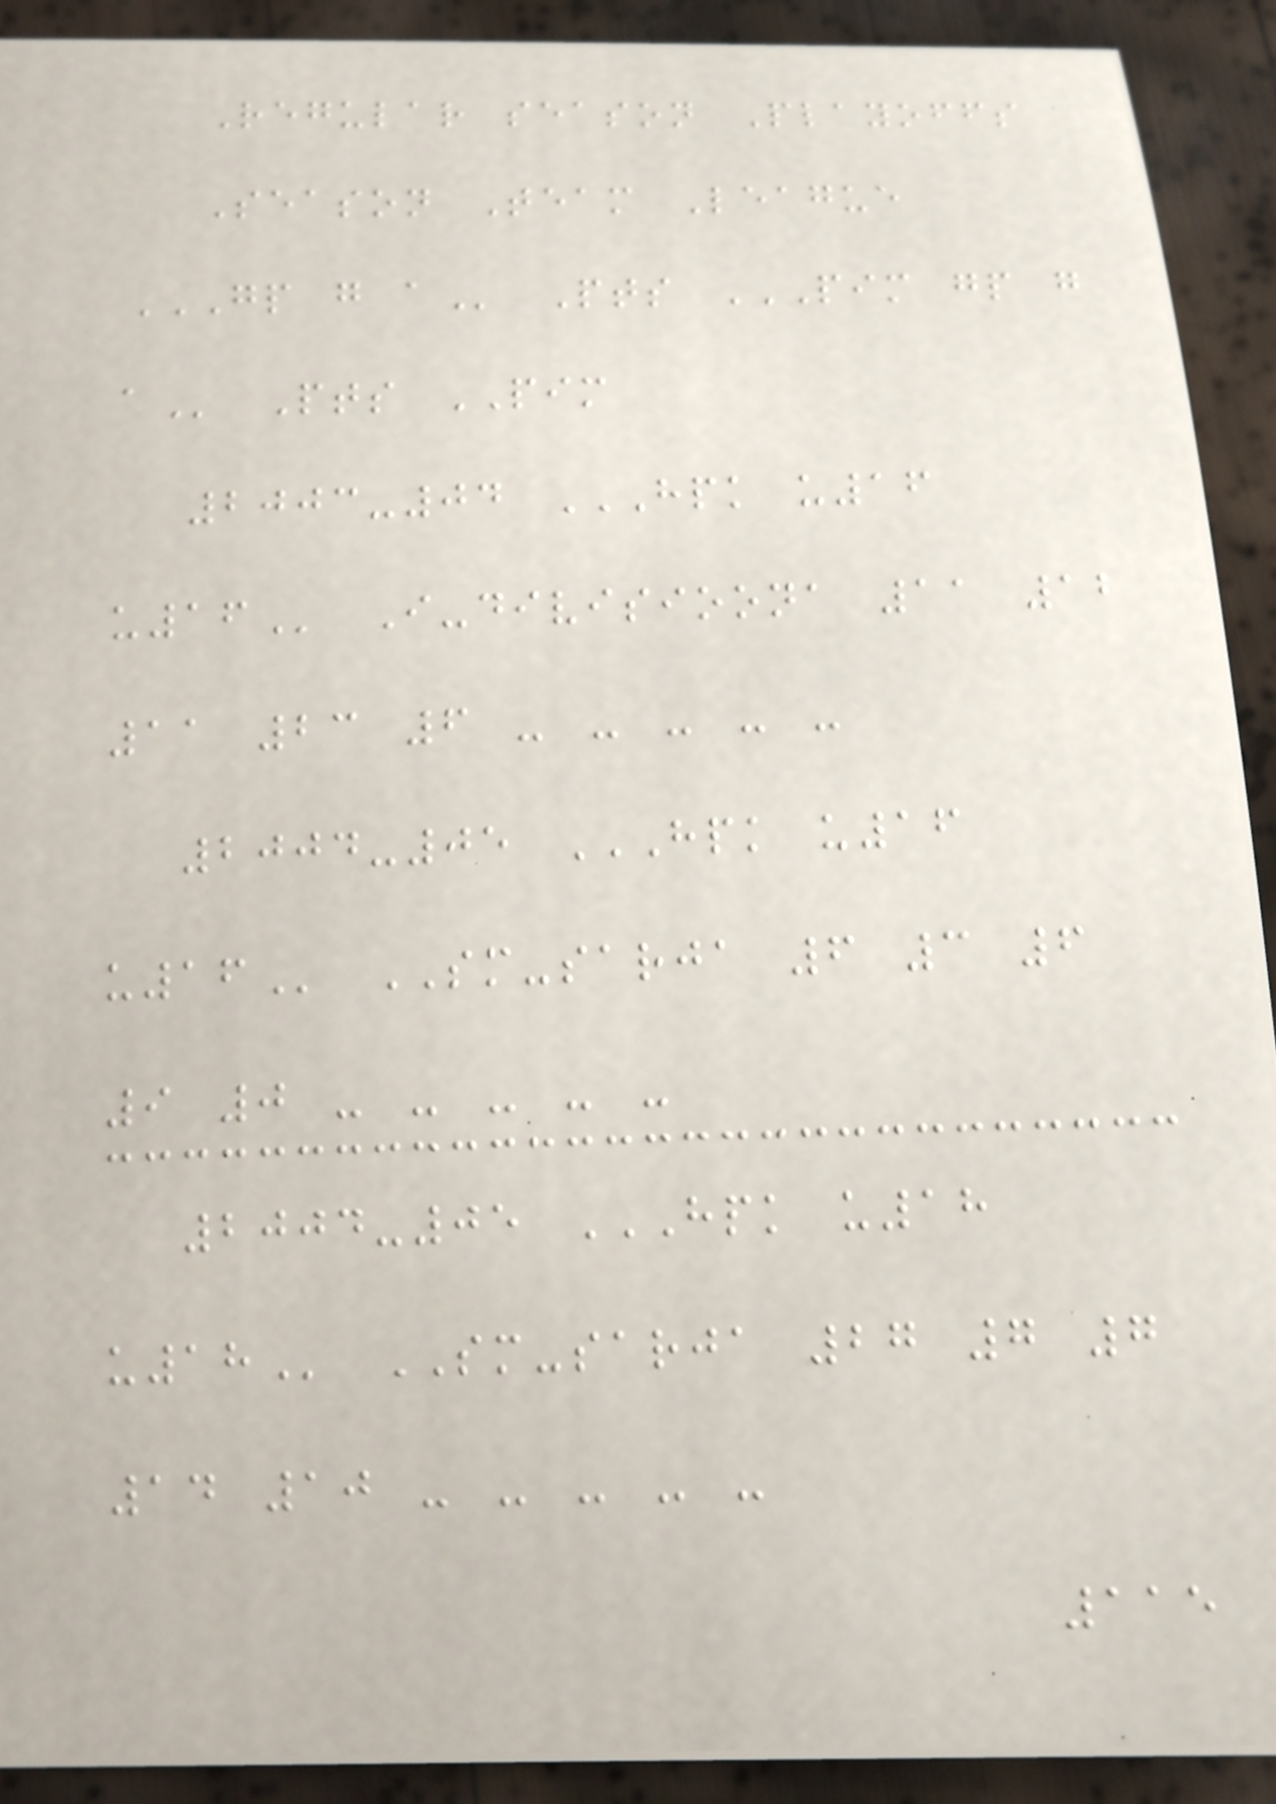Regular season Playoffs
Season Team League
GP G A Pts PIM GP G
A Pts PIM
2003-04 HPK U16
U16 I-divisioona 11 12
11 23 6 - - - - -
2004-05 HPK U16
U16 SM-sarja 6 3 6
9 0 - - - - -
2004-05 HPK U18
U18 SM-sarja 27 7 7
14 10 - - - - -
115
